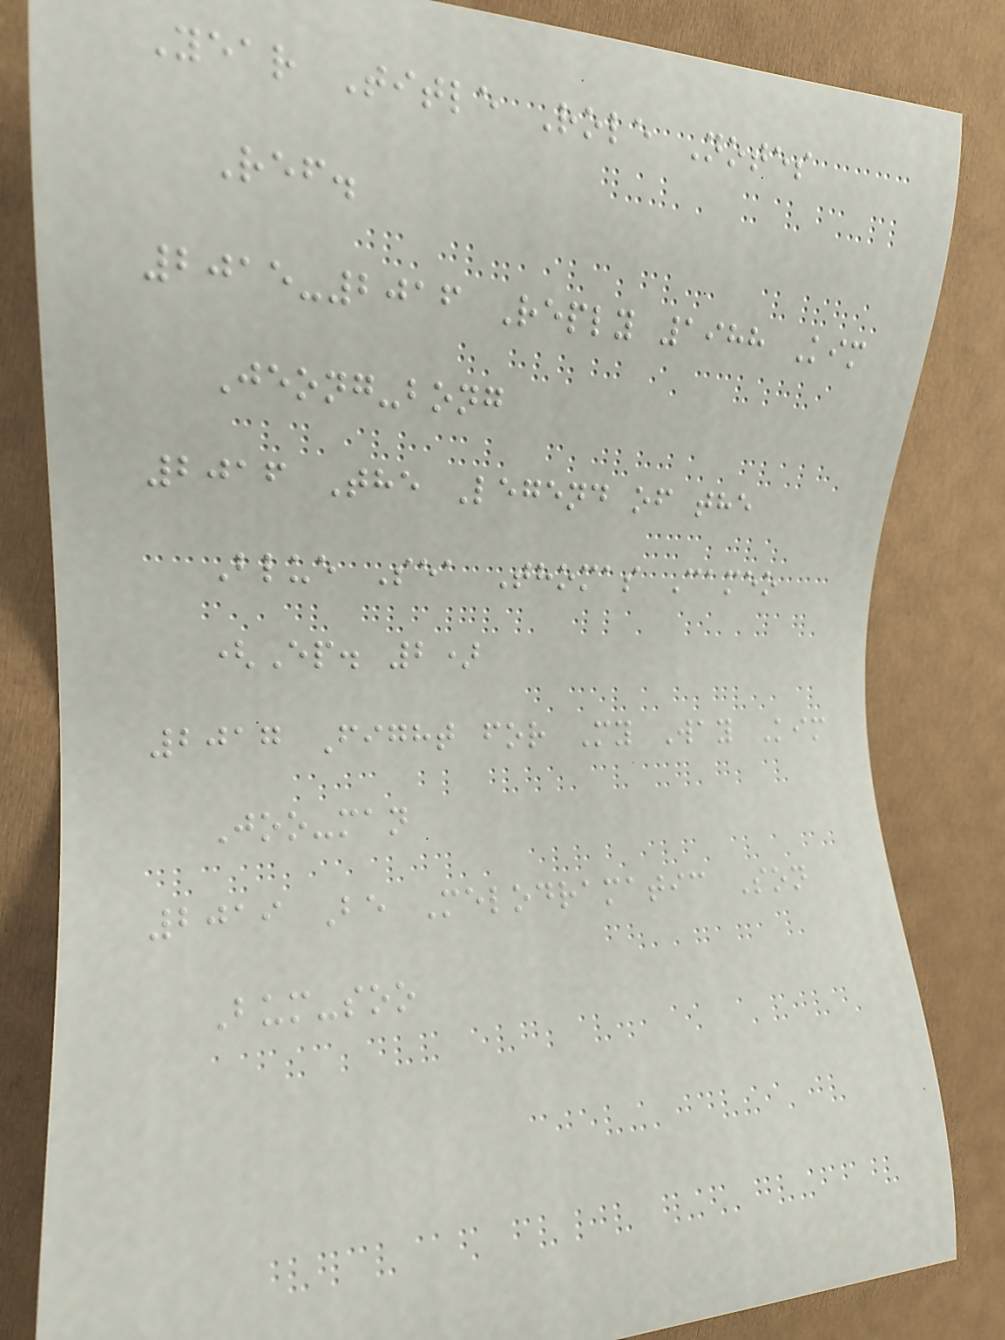Year Title Role Notes
Ref.
2015-2016 Reply 1988 Kim
Jeong-bong
2016 The Legend of the
Blue Sea Thomas Cameo
(Ep. 2)
2017 Fight for My Way Kim
Joo-man
2019 Be Melodramatic Son
Bum-soo
